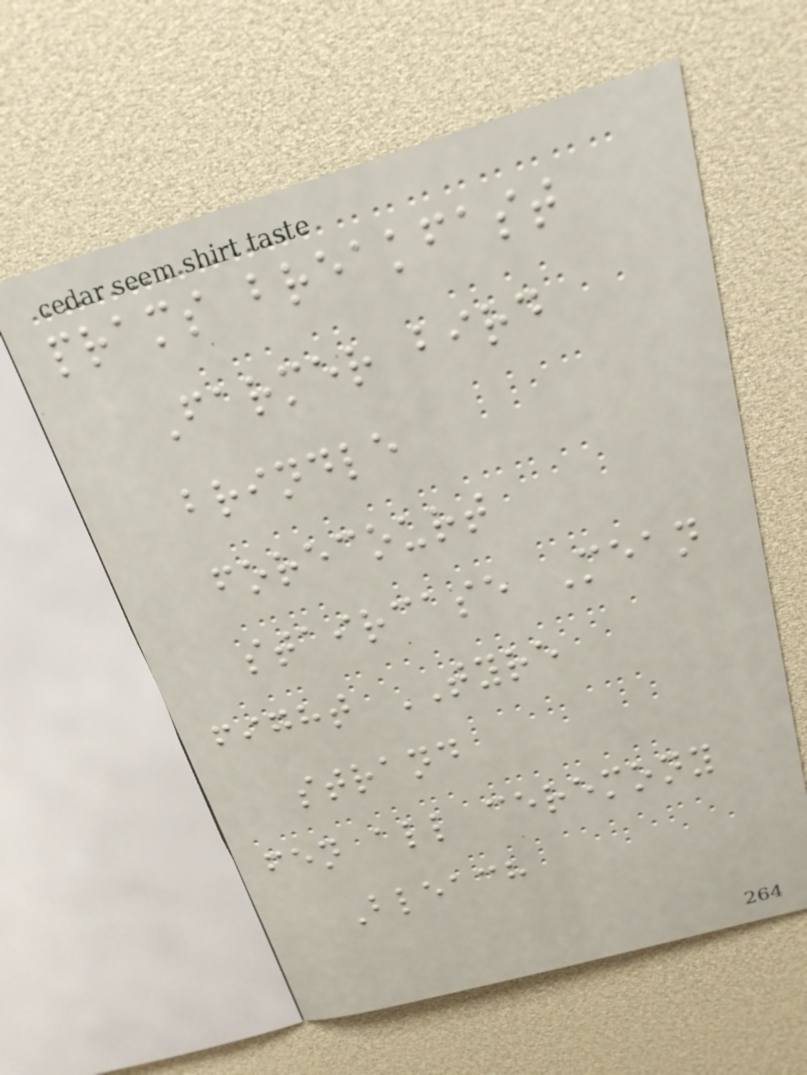prams breakfast
Farmer bird
brindle
forecourt
staircase Mean
fight TYRE
strand
fen all ceremony
Bleach
